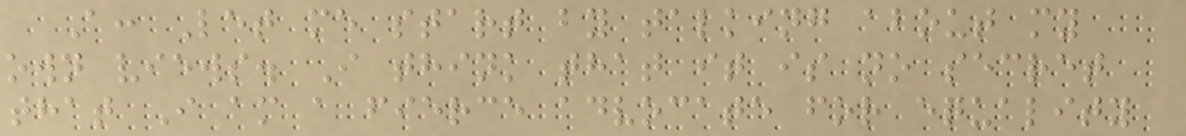A: Let me start by talking about my
own views. I think that it is no secret
that I am a fierce advocate for equality
